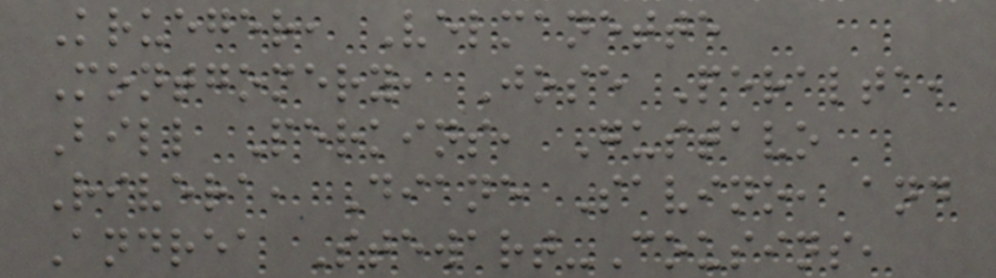Krueger, Velmanette
Montgomery, Jose Peralta,
Bill Perkins, Gustavo
Rivera, Diane Savino, and
Andrea Stewart-Cousins,
